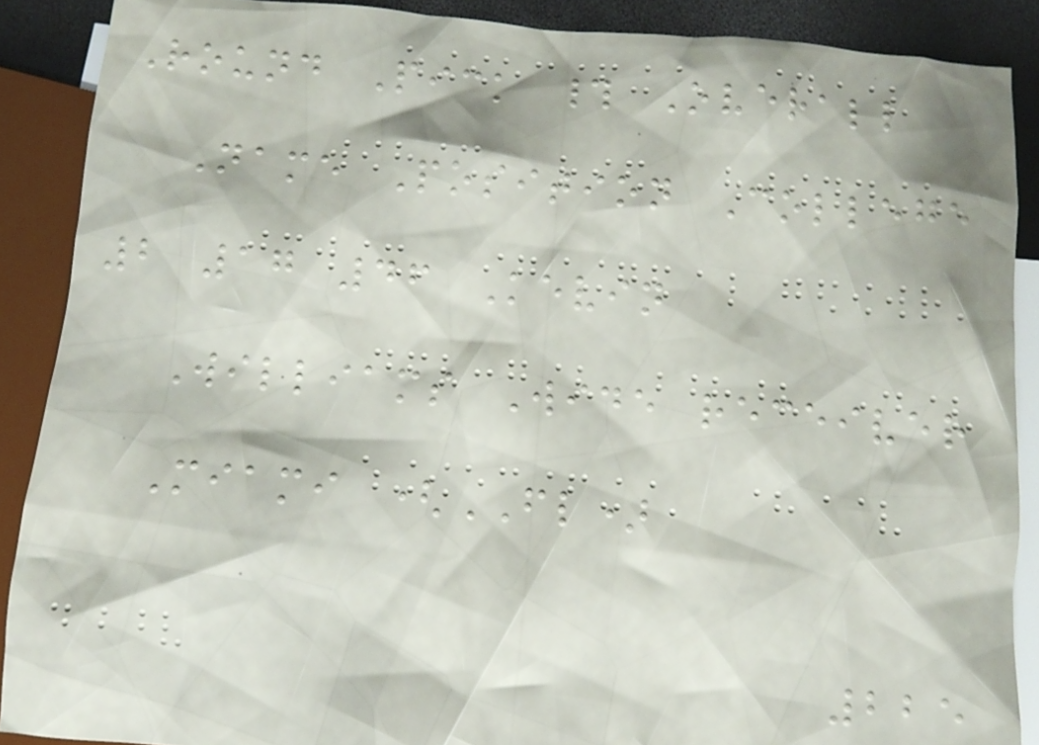Round Pick # Overall
Name Position College
2 17 46 Kevin
Williams Wide receiver
Miami (FL)
225
